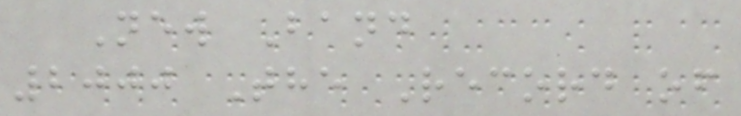New Band
2000 The Record of
